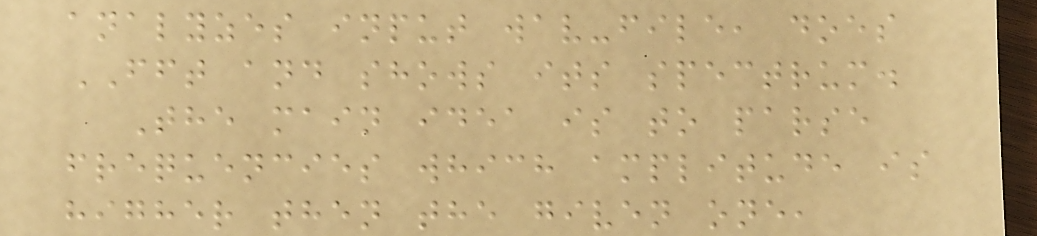analyzes input wav-file, does
FFT and shows its spectrum.
The main idea is to parse
frequencies which amplitude is
higher then the given one,
